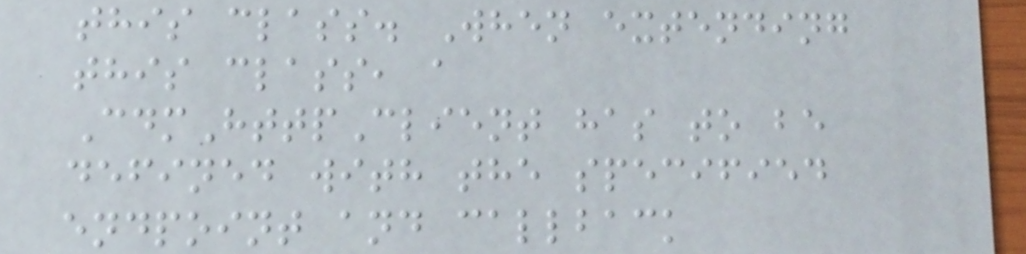this class. When extending
this class, a
CdmHttpClient has to be
defined with the specified
endpoint and callback
